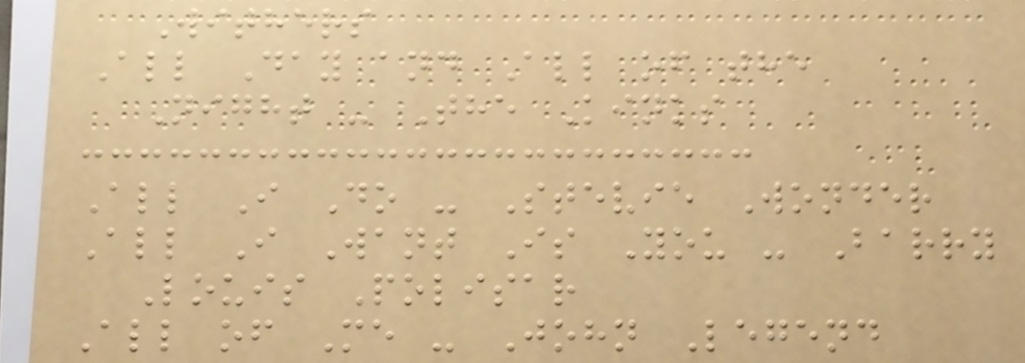Withers
All Day and All of the
Night - The Kinks
All I Do - Stevie Wonder
All I Want Is You - Barry
Louis Polisar
All of Me - John Legend
